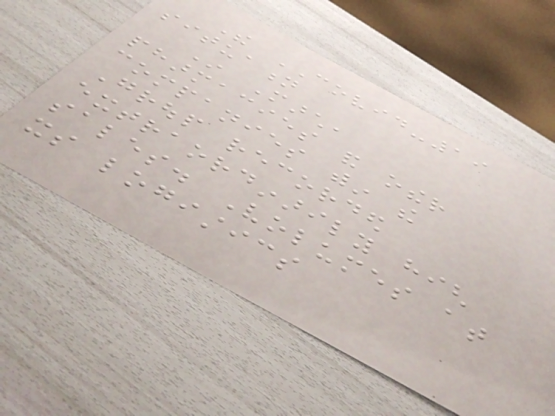The COVID-19
situation
In March,
pharmacies and other
companies within the
Group recorded
extraordinarily high
sales. Volumes at
its logistics
